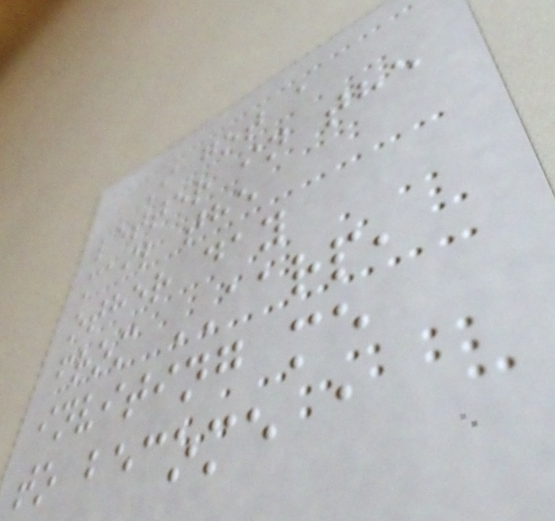I got a
letter in the
mail the
other day
from AARP,
inviting me
to become a
